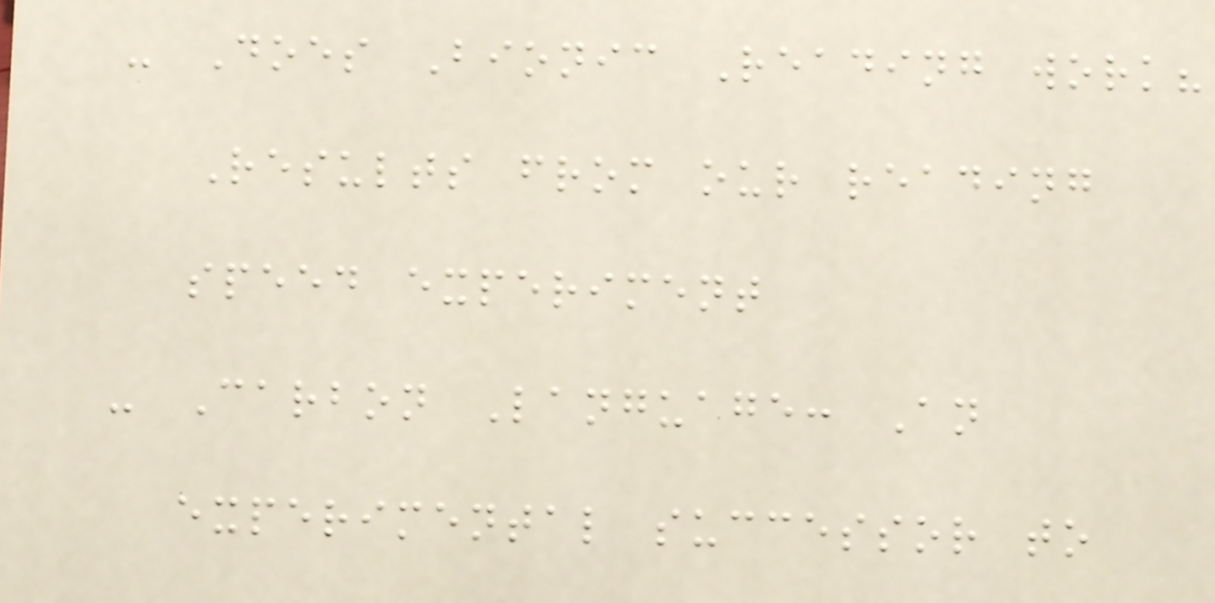- Does Bionic Reading work?
Results from our reading
speed experiment
- Carbon Language: An
experimental successor to
